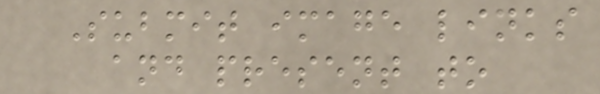Submit image links
and present to
